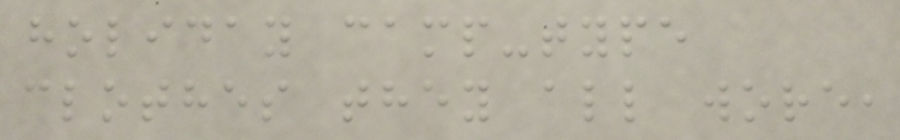holiday camp-type
clothes they all wore,
